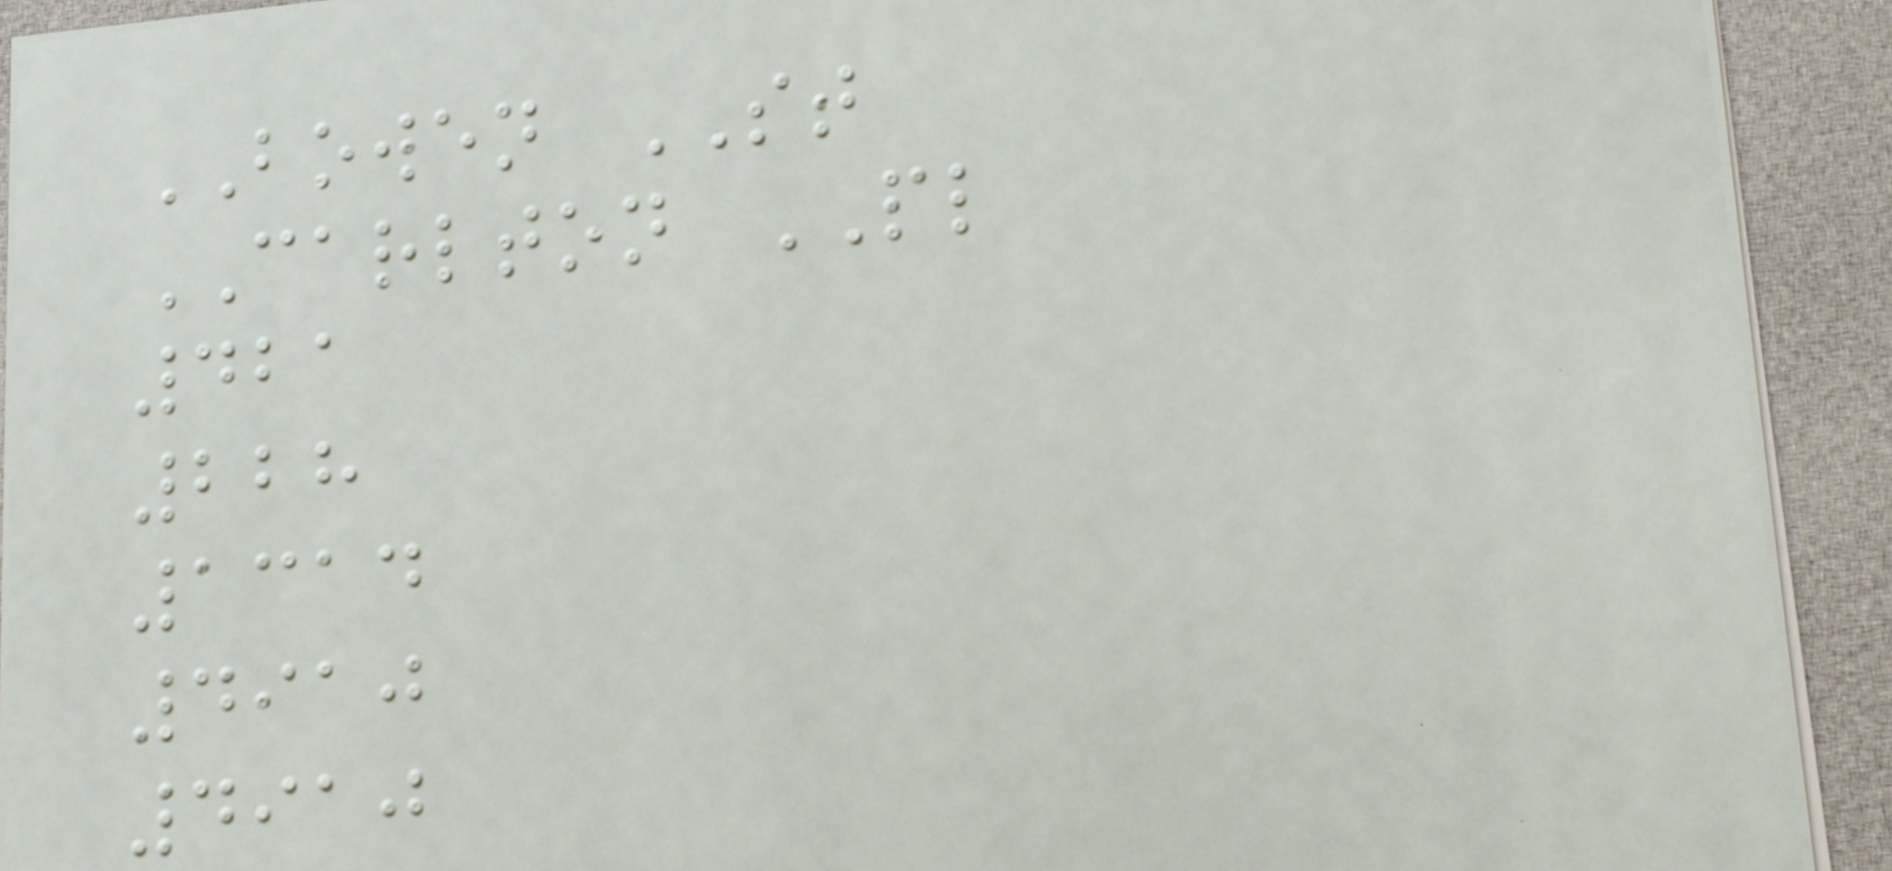BOWEN ST
CARLTON PL
421
228
1314
4910
4910
